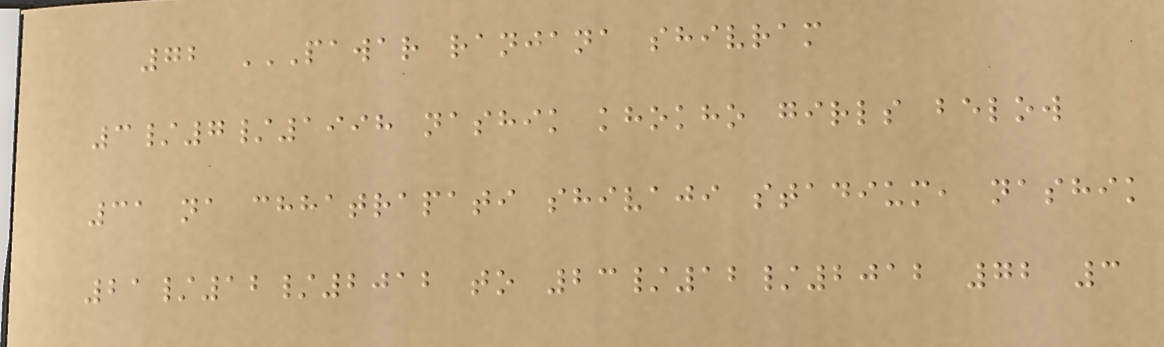72 PAWAR RANJANA SHIVRAM
3/7/1998 NASHIK KHOKHO GIRLS BELOW
31 NA CHHATRAPATI SHIVAJI STADIUM, NASHIK
21/12/2012 TO 23/12/2012 72 3
